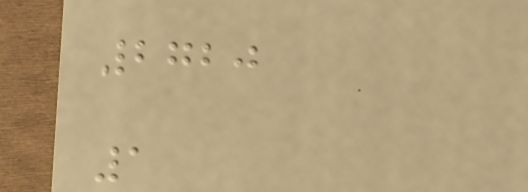2720
1
